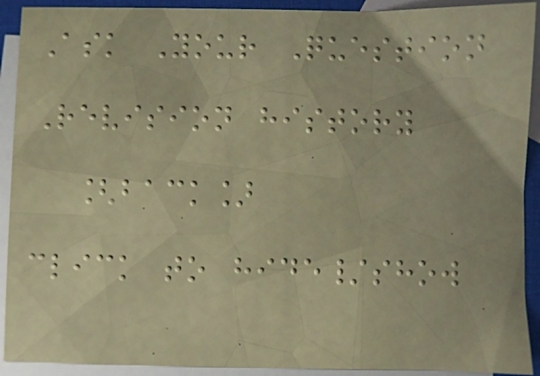Ask Your Question
Revision history
[back]
click to hide/show
